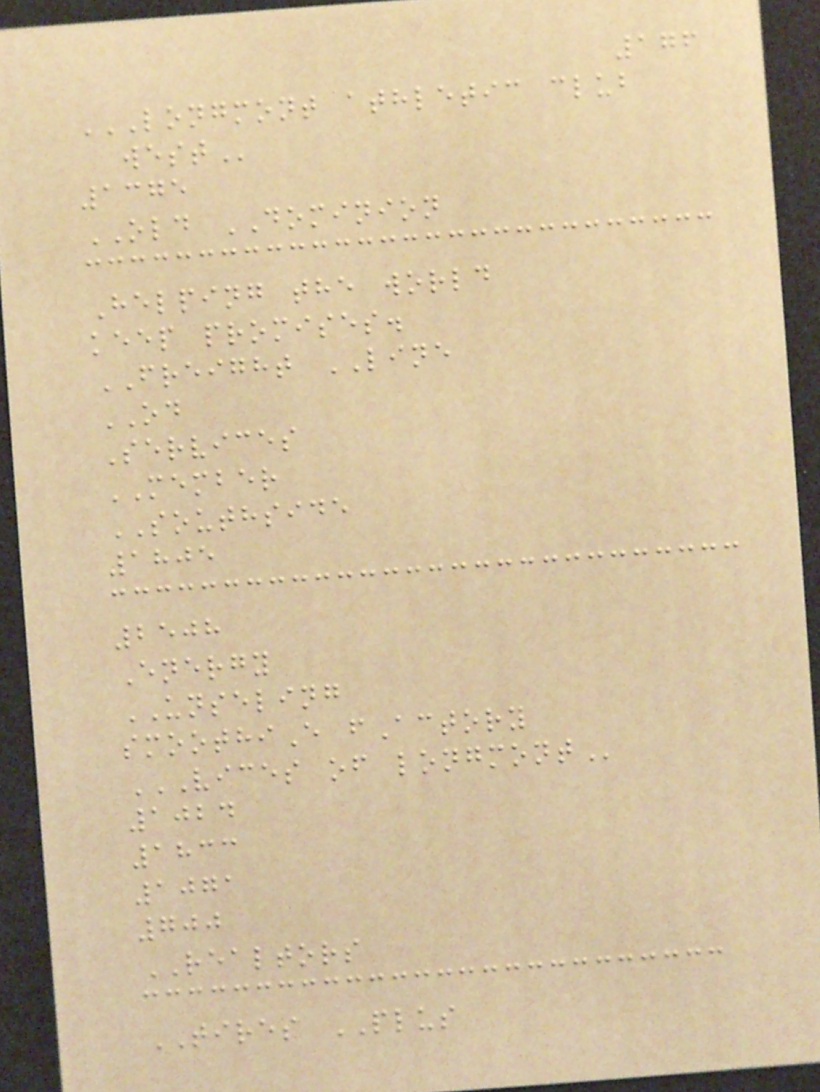176
LONGMONT ATHLETIC CLUB
WEST
1375
OLD DOMINION
Helping the world
keep promises.
FREIGHT LINE
OD
Services
MEMBER
SOUTHSIDE
1805
2508
Energy
UNSELING
smoothiE fActory
VICES OF LONGMONT
1024
1833
1071
700
REALTORS
TIRES PLUS
